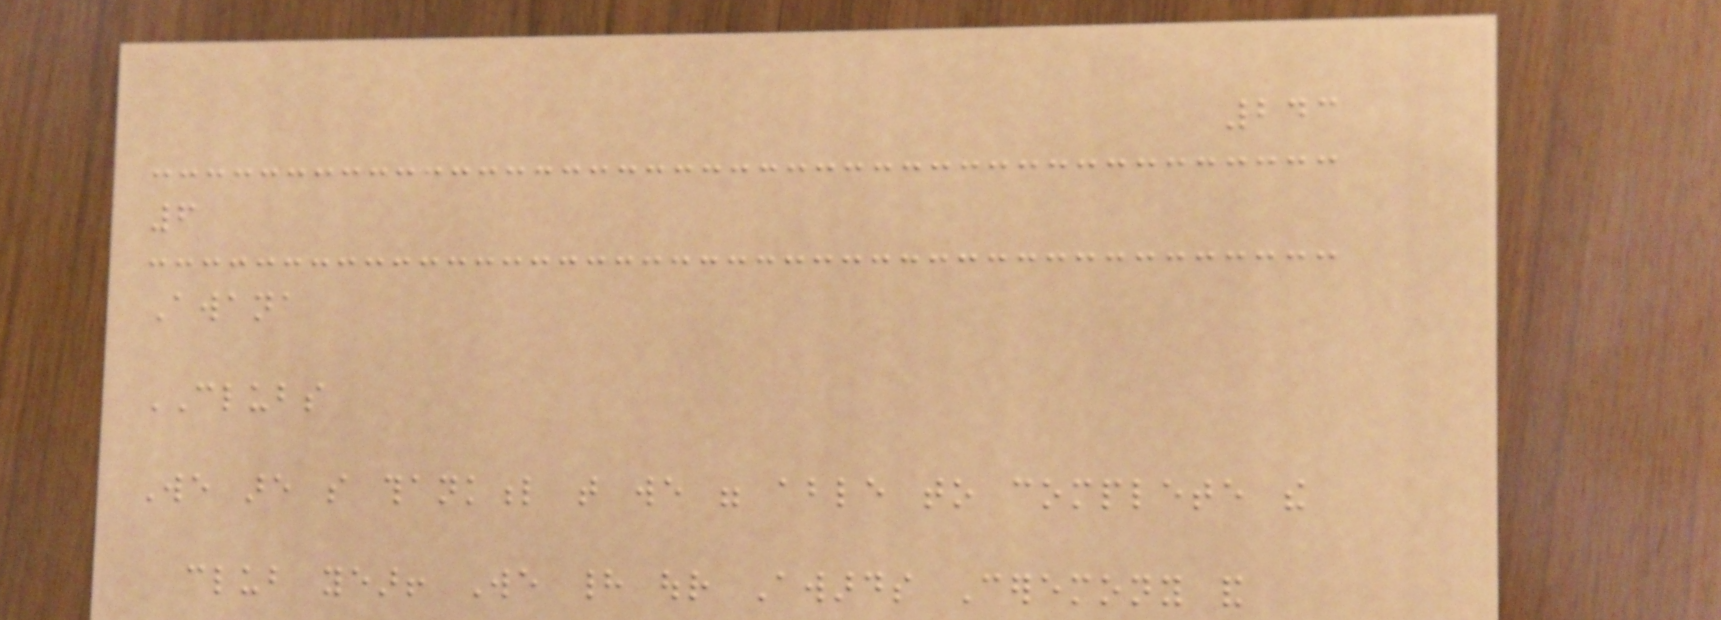243
6
Awana
CLUBS
We are so thankful that we were able to complete the
club year! We had our Awards Ceremony and
